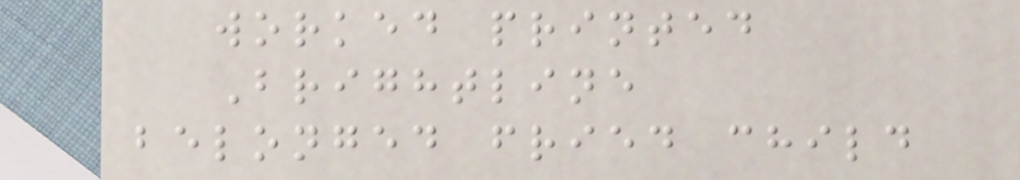worked printed
Brightline
belonged fried child
